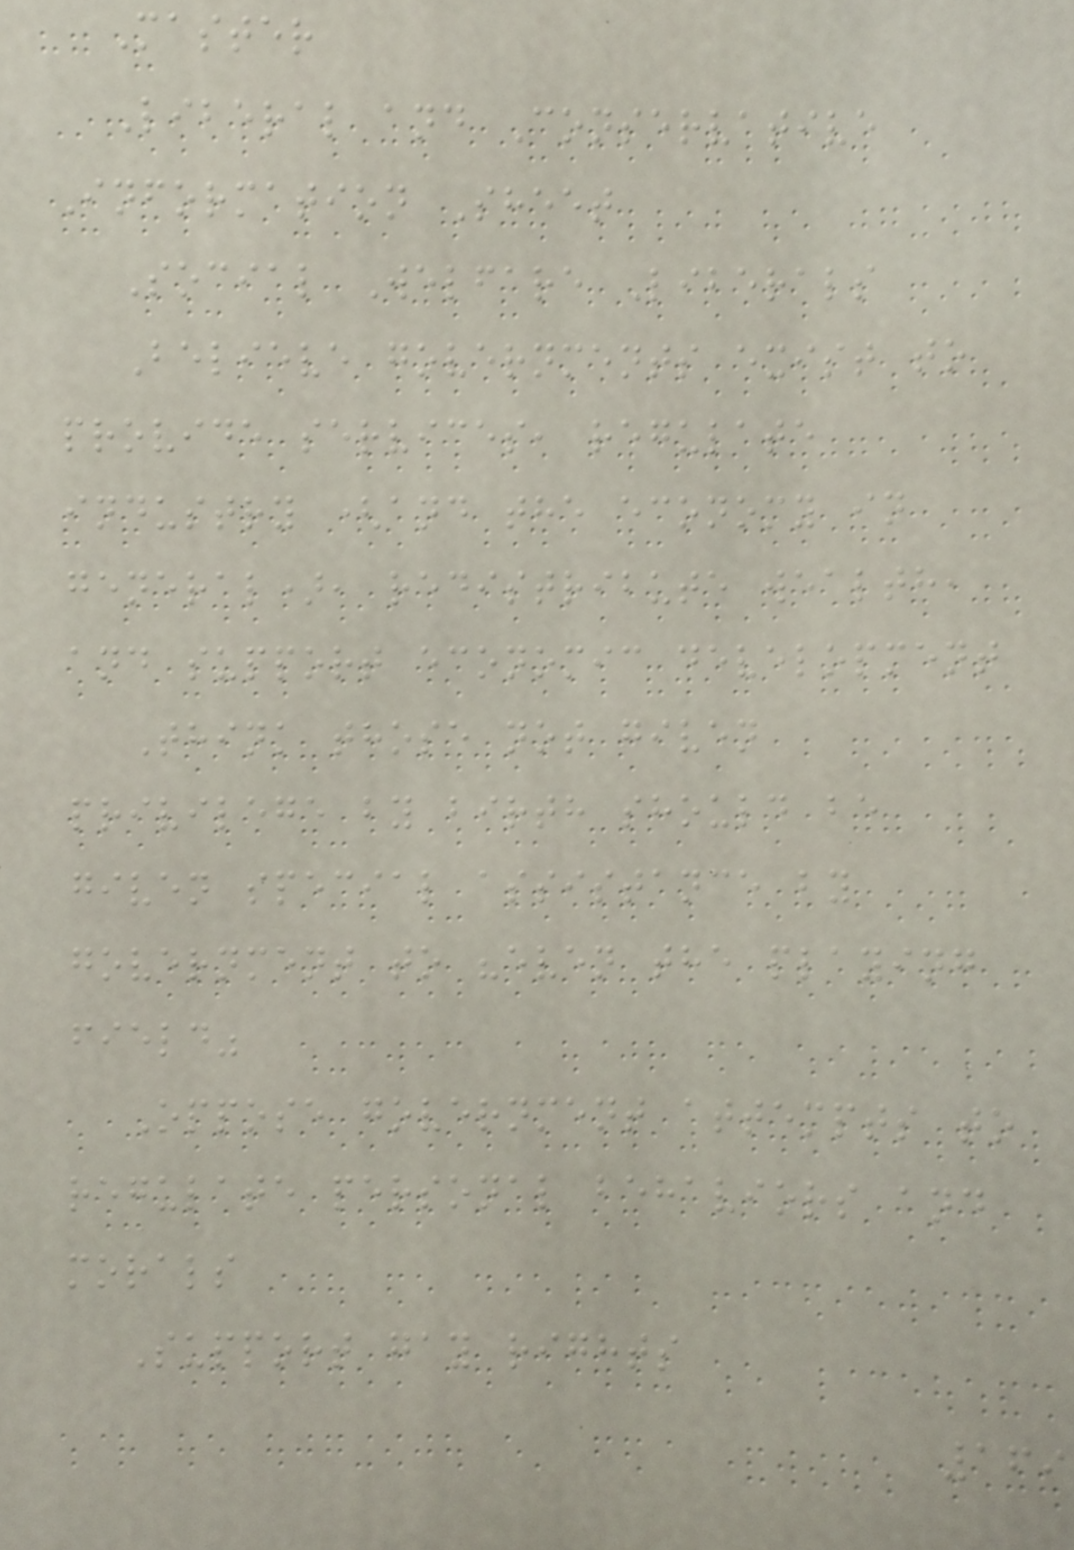Master
Liberal and Conservative
Information Sheet
Social Welfare Liberals
Believe governments exist to
provide services, regulate
industry (and the economy in
general), redistribute wealth,
and support economic development
Think those not given
privilege by birth should be
given special assistance by
government to "even the playing
field"
Oppose government attempts to
regulate personal behaviors and
morals
Support gay rights
169
